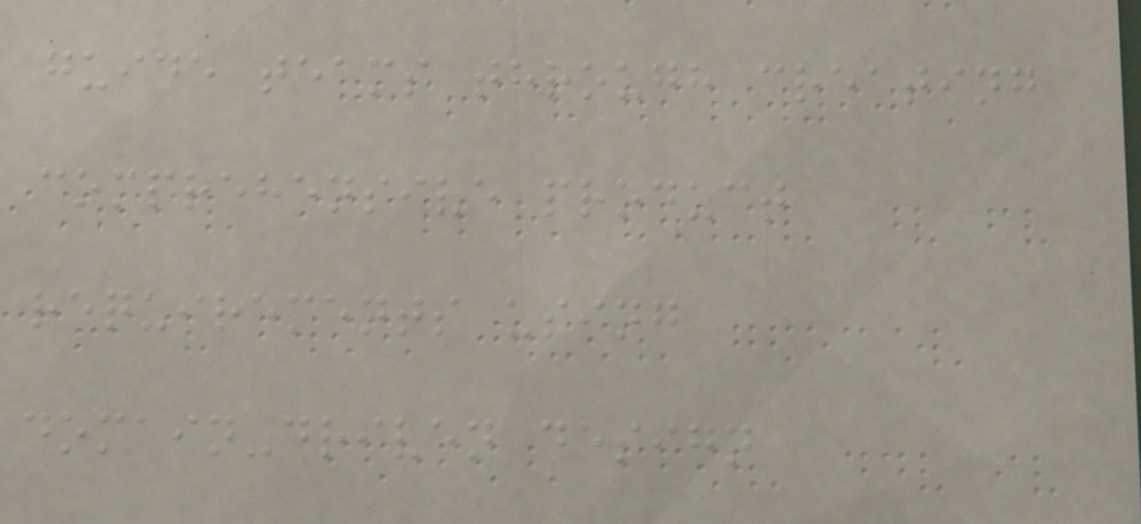guide teams through creating
comprehensive product
requirements using
domain-driven design
